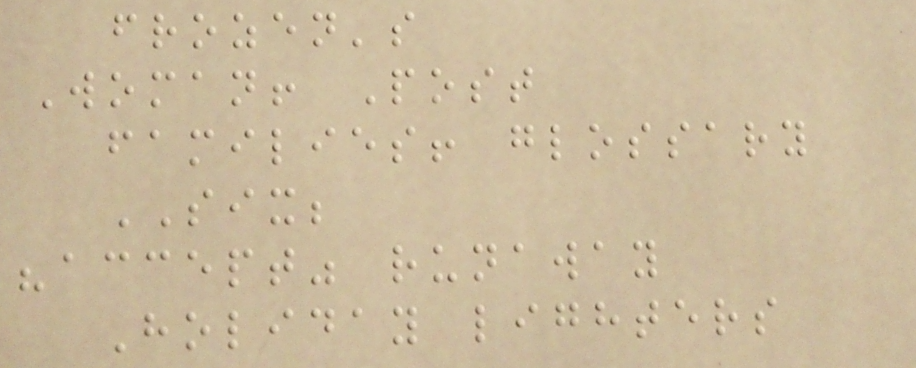frozen's
Woman! Post
families! glossary
SIX;
"accept" runaway
Holiday lighters
